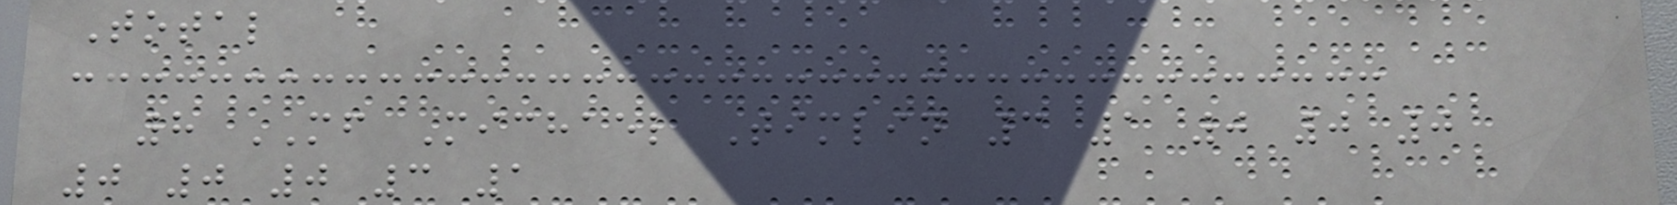Total
8 MF Michael Timlin 3 1 0 0 0
0 0 0 3 1
